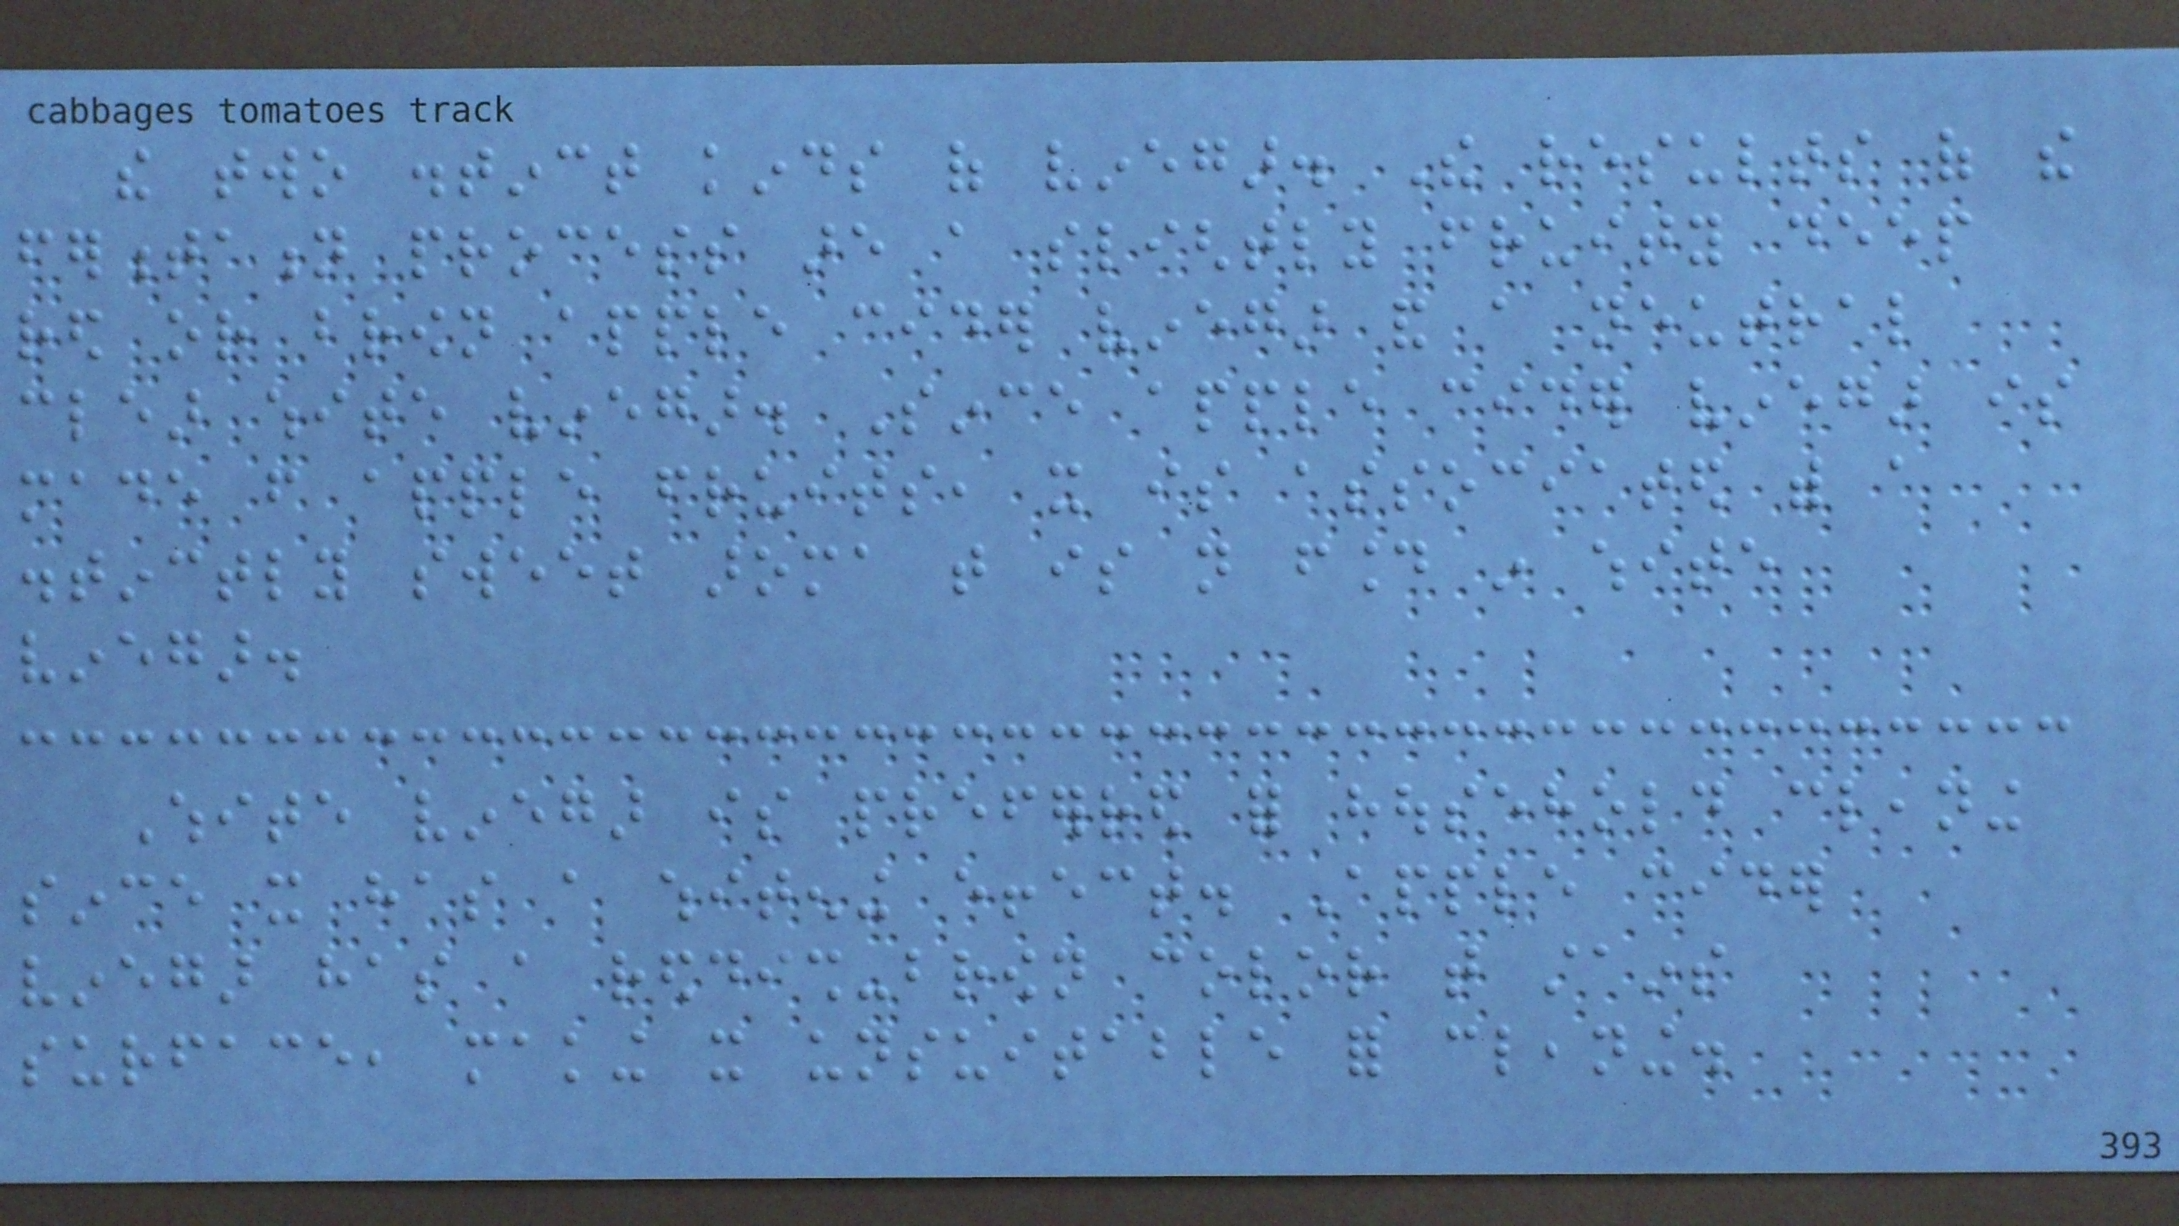the two distinct kinds of vinegar. The results of the
fermentation process are a slightly fruity deep
red or brown apple cider vinegar and a neutral
clear white vinegar. Since apple cider vinegar is
made from apple fruits, it is associated with a
distinctly sweet aroma that is not found in white
vinegar.
White vinegar is preferred for household cleaning
since it has a whitening effect. Apple cider
vinegar has a reddish-brown color that stains
surface, making it unsuitable for cleaning.
